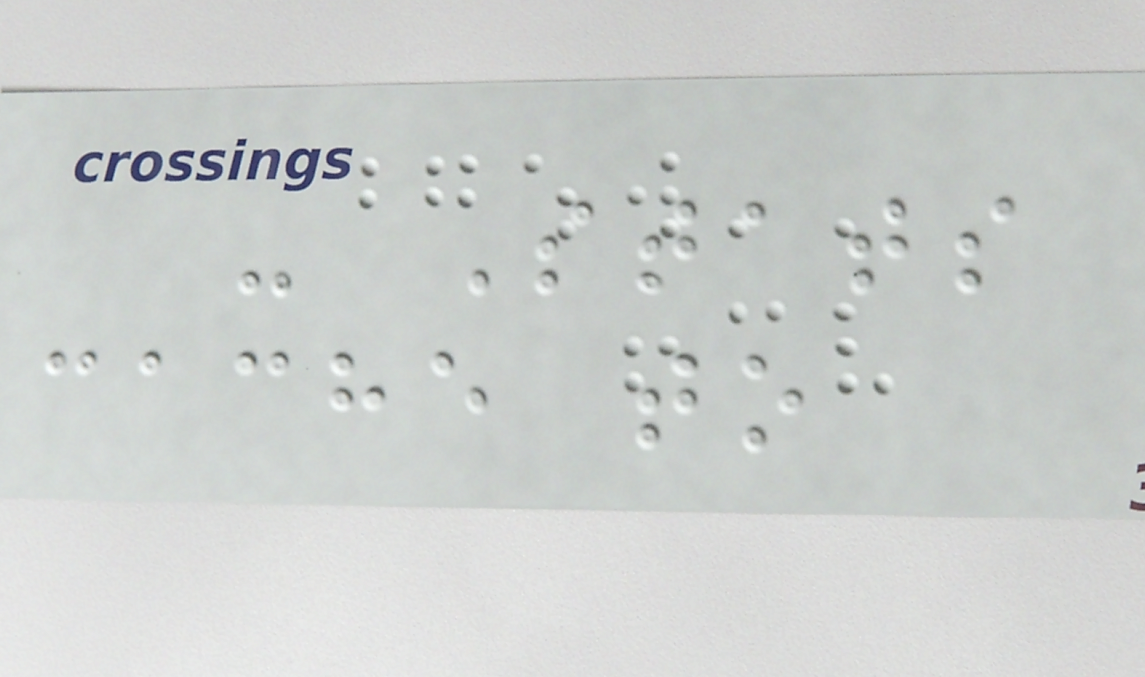- Stats
cache to
